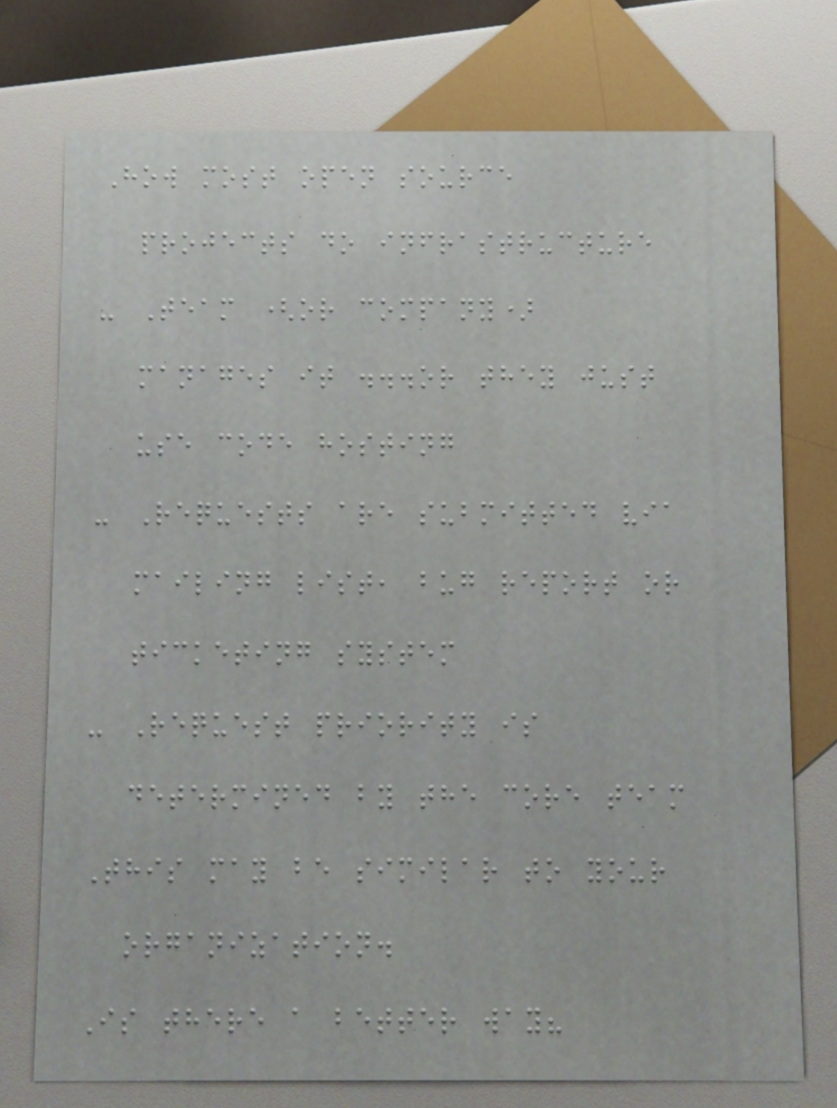How most open source
projects do infrastructure
- Team (or company)
manages it ...or they just
use code hosting
- Requests are submitted via
mailing list, bug report or
ticketing system
- Request priority is
determined by the core team
This may be similar to your
organization.
Is there a better way?
